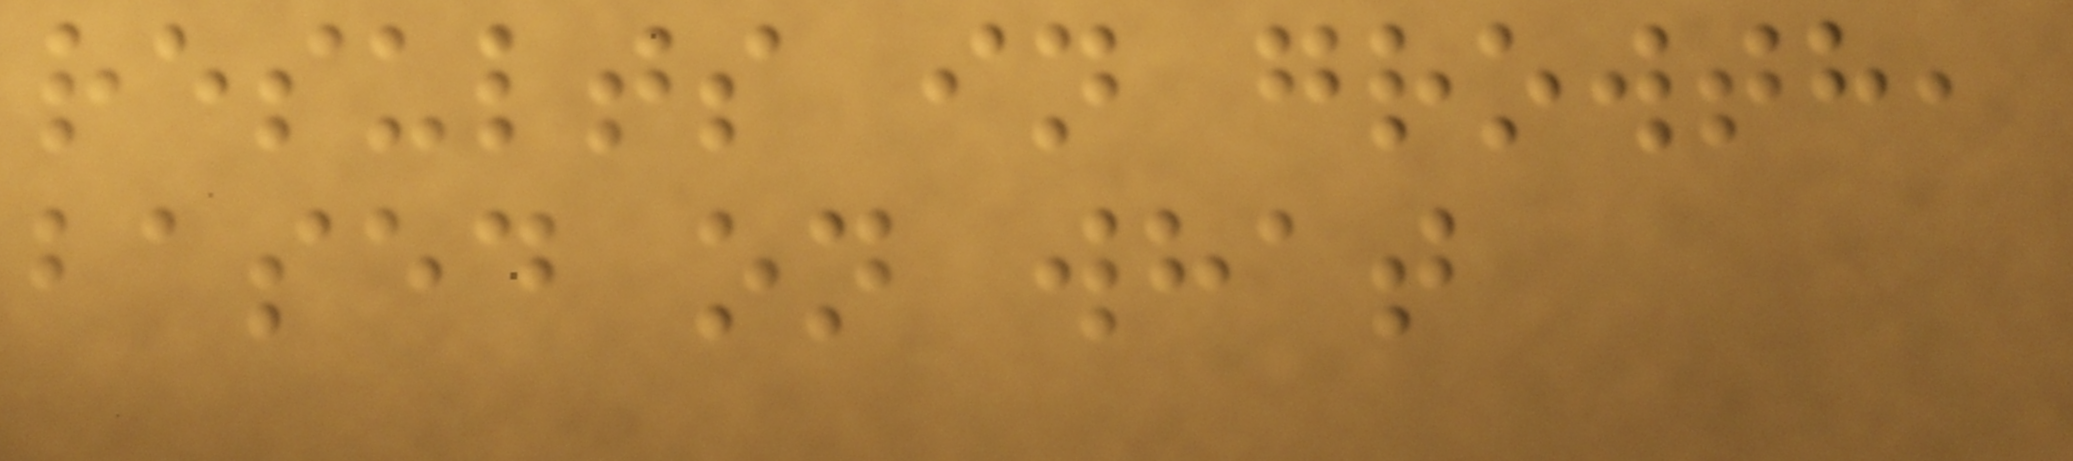results in growth,
based on what
